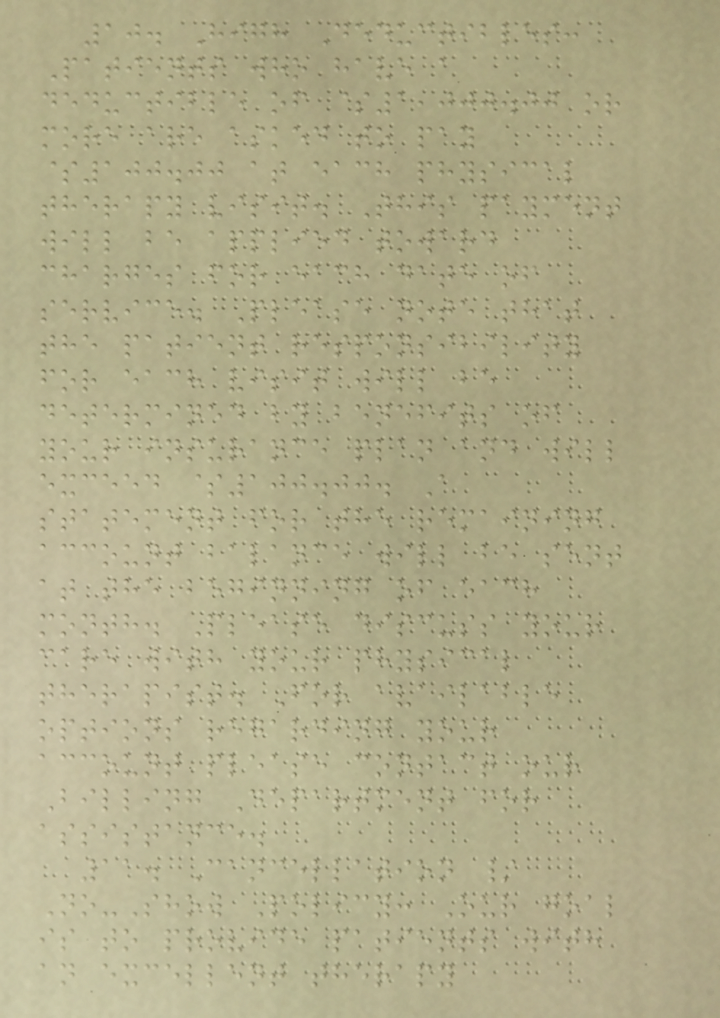10. High Deductibles:
Patients who have a
deductible of $1,000.00 or
more are asked to pay
$100.00 at each physical
therapy visit. This payment
will be applied toward
charges for each date of
service. Please note that
the patient responsibility
for each visit will be
determined by benefits of
your insurance plan and will
exceed $100.00. A
statement for the remaining
account balance will be sent
at the beginning of each
month. Please discuss your
care with your physical
therapist. For available
options regarding your
account please contact our
Billing Department for
assistance.
11. Cancellation /
No-Show Policy: Our goal
is to provide patients with
an excellent therapy
